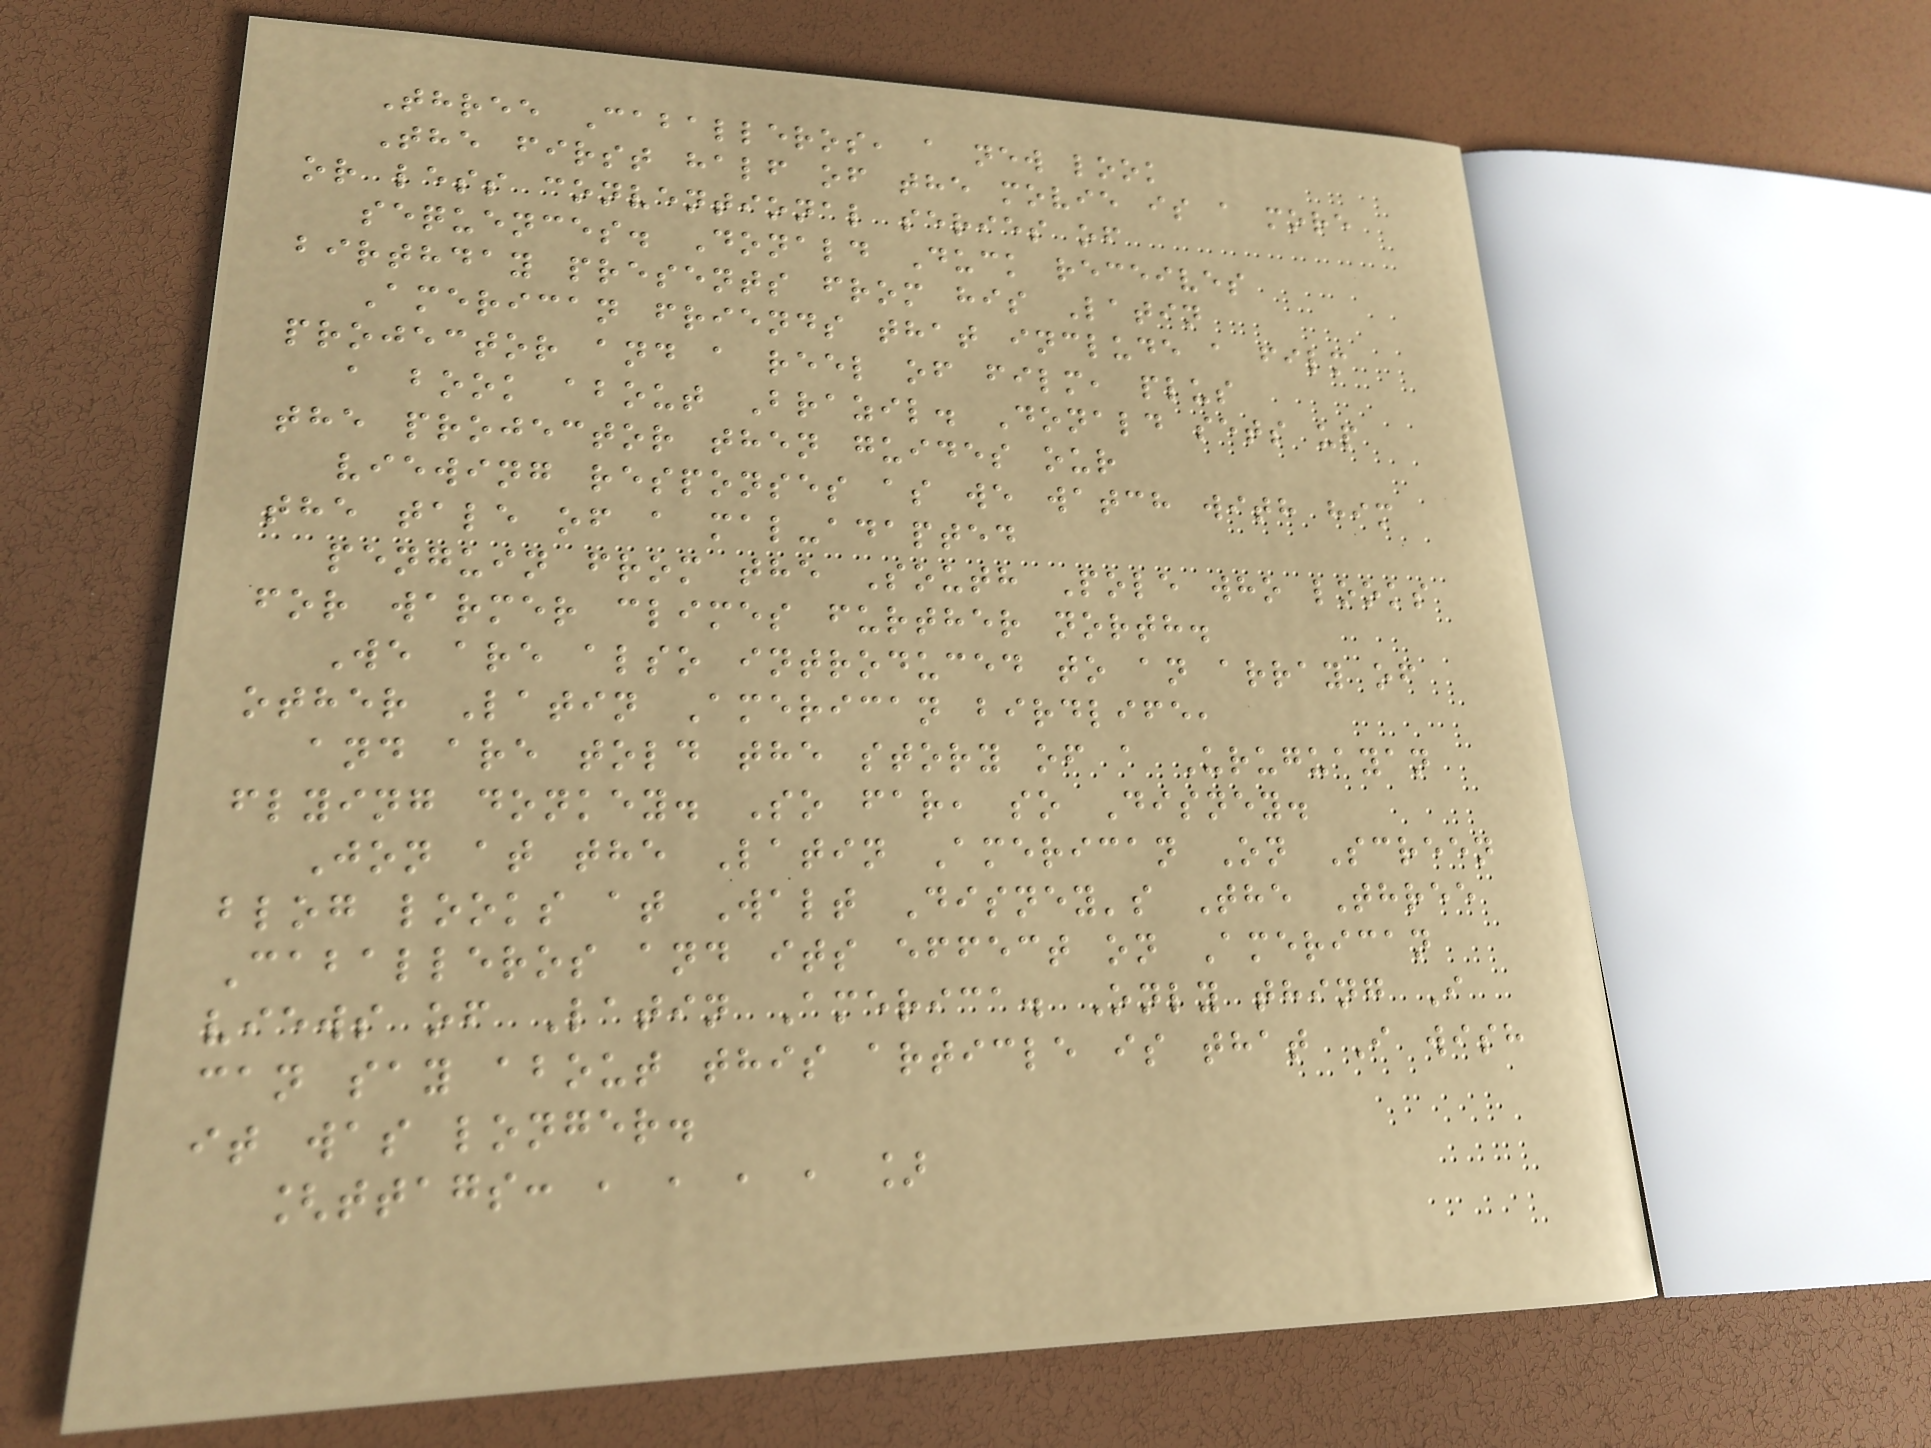Three Caballeros, a new look
The first half of the movie is a more
or less conventional series of
sequences. Donald Duck receives
birthday presents from his Latin
American friends that include a film
projector and a reel of film, plus
a book about Brazil. Donald sets up
the projector then guides our
viewing responses as we watch with him
the tale of a mal-adapted
penguin from the South Pole who looks
for warmer climes further north.
We are also introduced to an array of
other Latin American birdlife,
and are told the story of a Uruguayan
flying donkey. So far, so Disney.
Jon at the Latin American On Screen
blog looks at Walt Disney's The Three
Caballeros and its effect on American
views of Latin America. Only thing I
can say about this article is that I wish
it was longer.
[ttags: , , , , ]
